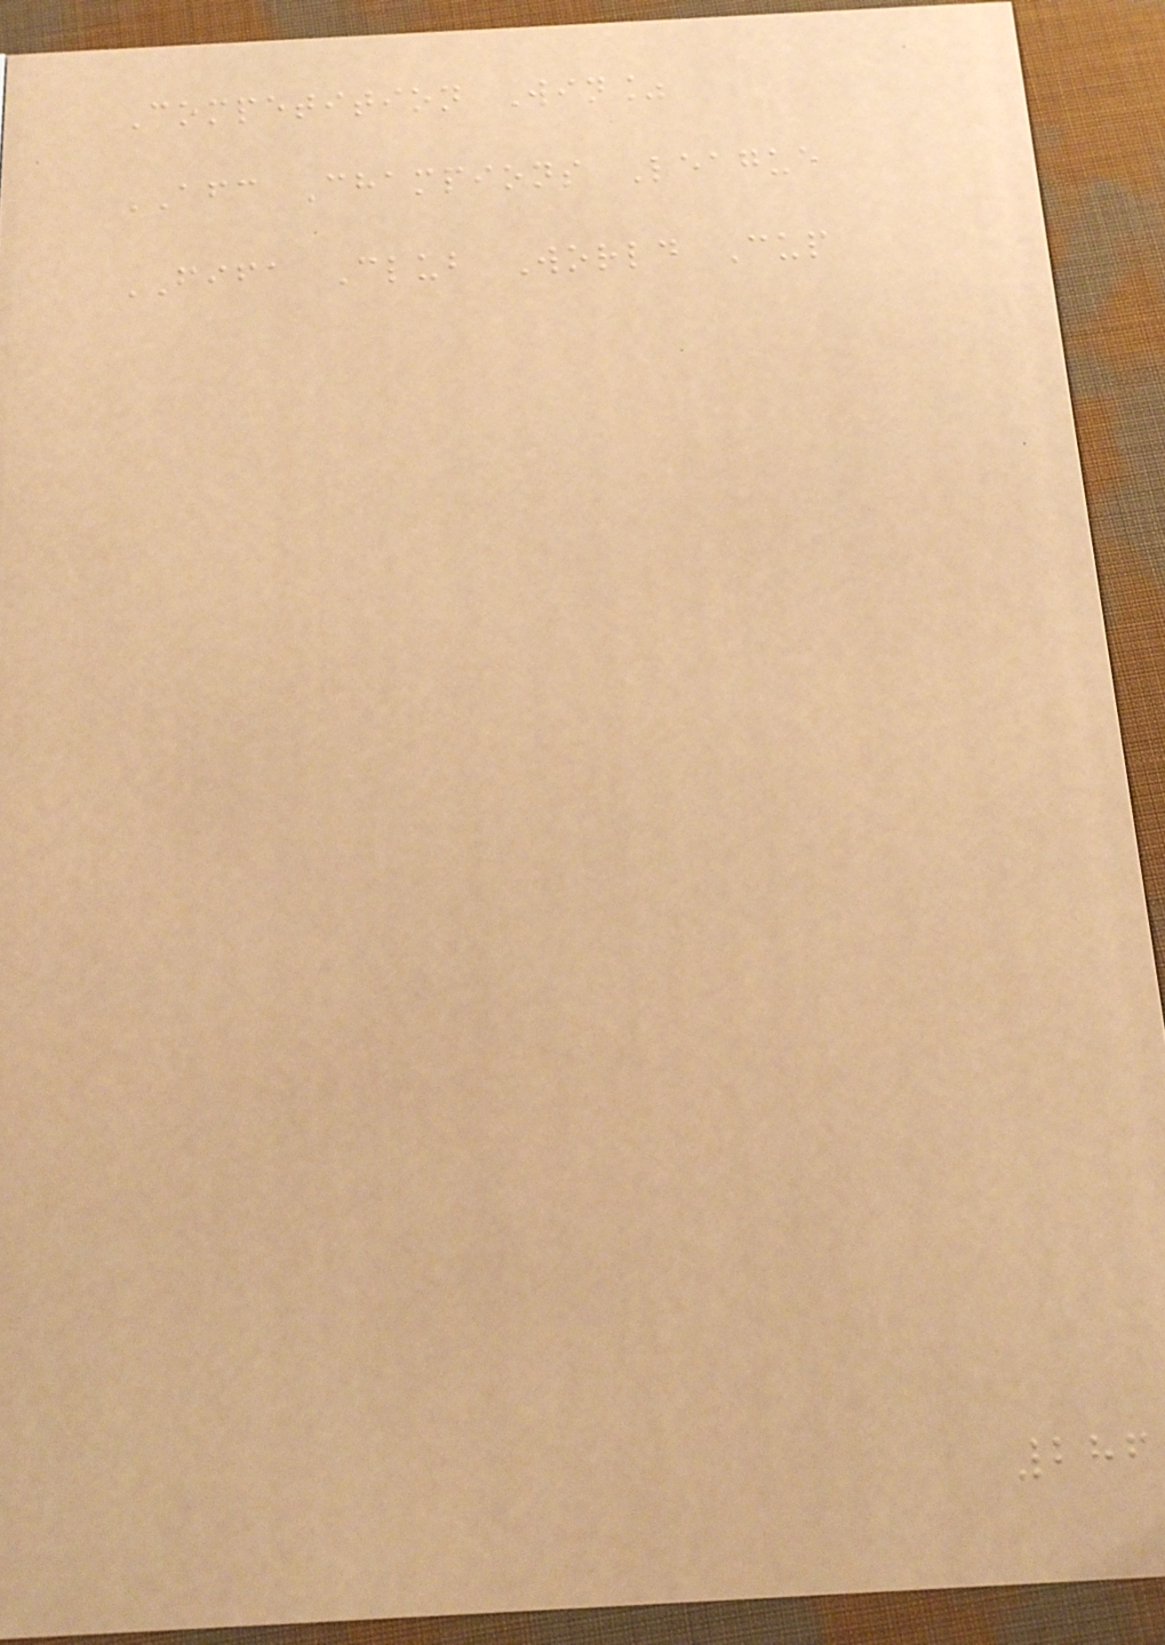Competition Win%
AFC Champions League
FIFA Club World Cup
286
